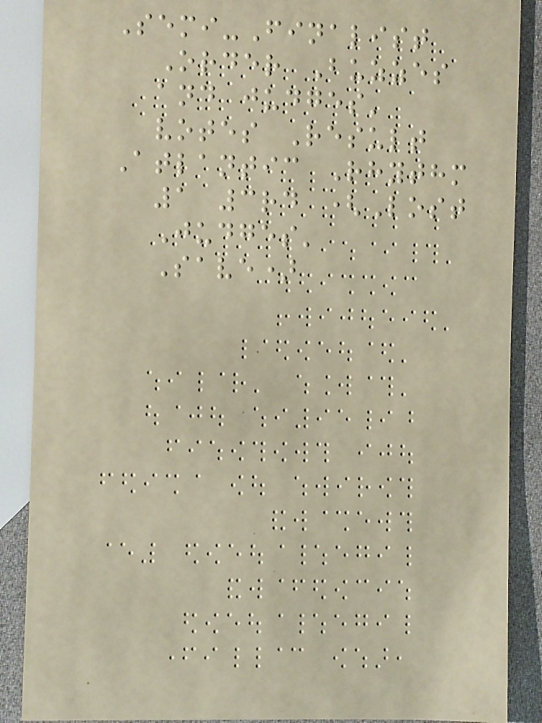Semi-Finalist
Order Buzzes
and judges'
votes Result
Atlantic Rhythm
1 3rd (Lost
Judges'
Save)
